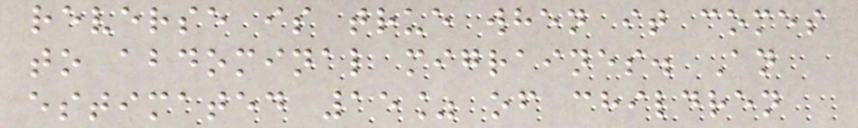reverse is true when it comes
to abdominal migraines. An
estimated 15% of children
